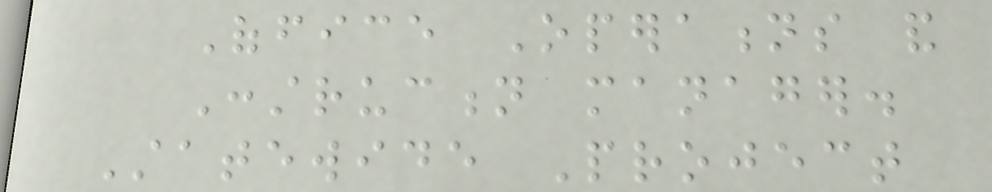Office Operations and
Construction manager.
Statewide Project
